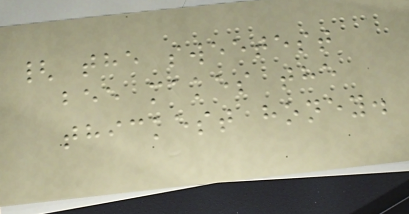{ the sweetest
bee makes the
thickest honey.
